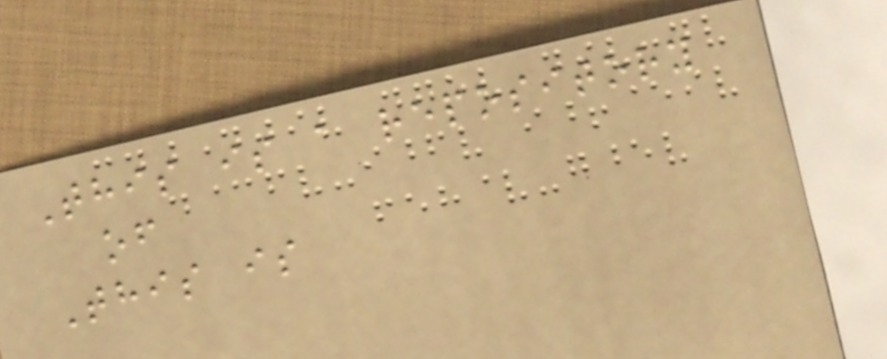This is a repository
of
This is
